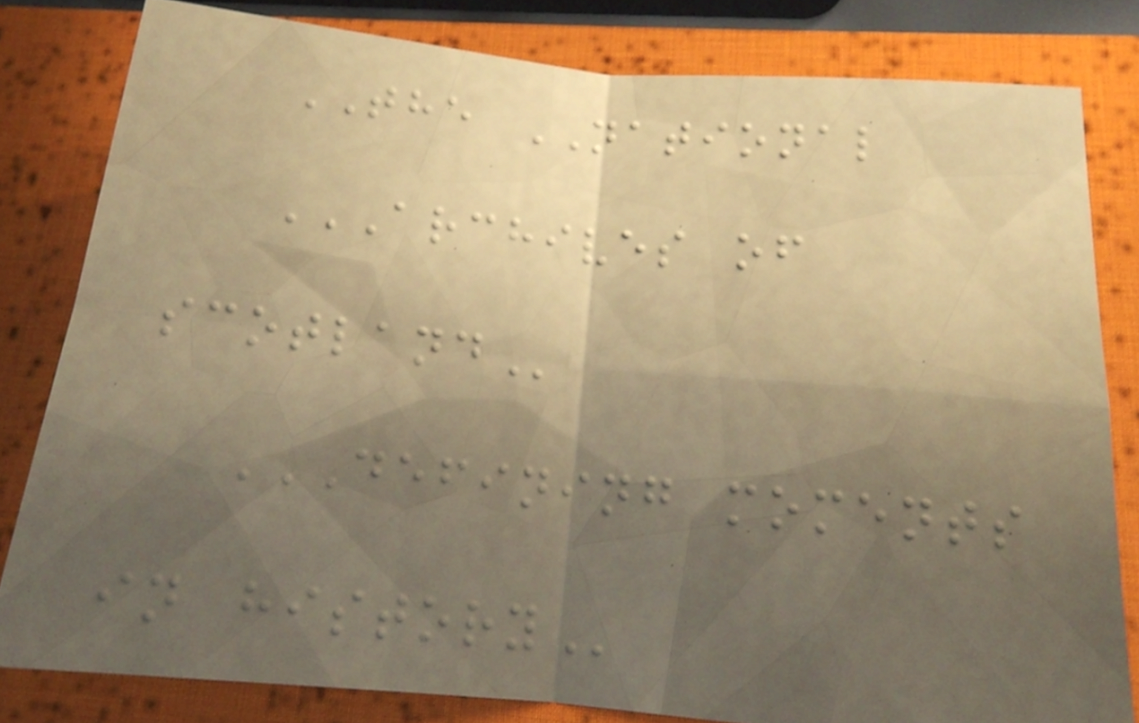THE NATIONAL
ARCHIVES OF
SCOTLAND
DEFINING MOMENTS
IN HISTORY
